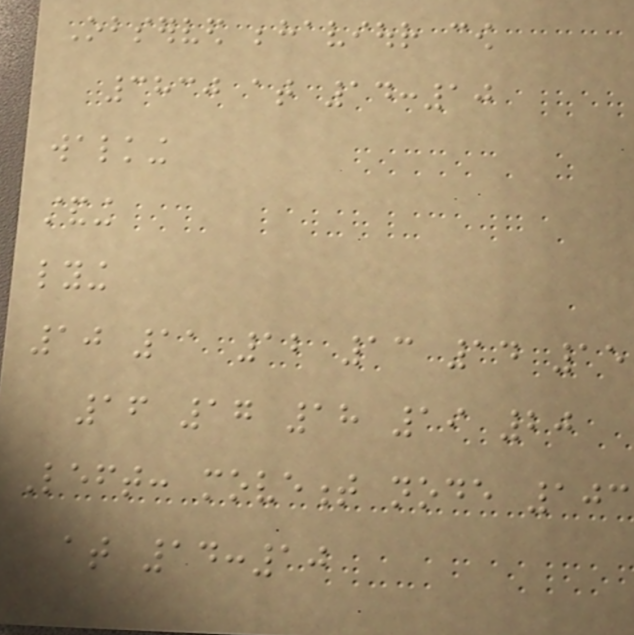Observed behaviour cow
3830 at 14:10
walking
standing
lying
10 11 12 13 14 15
16 17 18 19 20
Left: movement node 103
at 14:10
